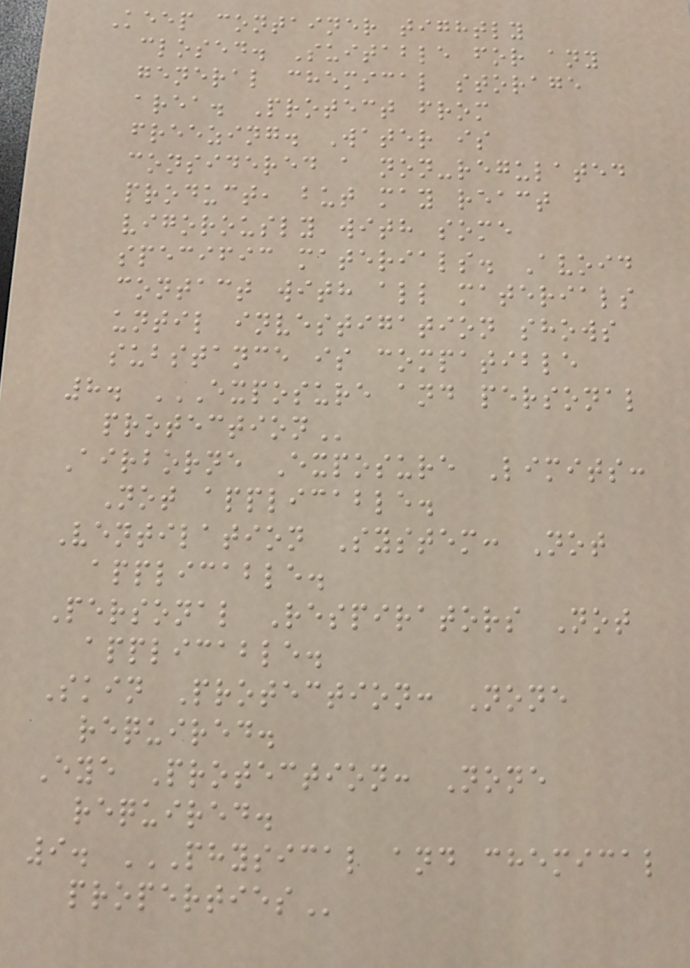Keep container tightly
closed. Suitable for any
general chemical storage
area. Protect from
freezing. Water is
considered a non-regulated
product, but may react
vigorously with some
specific materials. Avoid
contact with all materials
until investigation shows
substance is compatible
8. EXPOSURE AND PERSONAL
PROTECTION
Airborne Exposure Limits:
Not applicable.
Ventilation System: Not
applicable.
Personal Respirators Not
applicable.
Skin Protection: None
required.
Eye Protection: None
required.
9. PHYSICAL AND CHEMICAL
PROPERTIES
